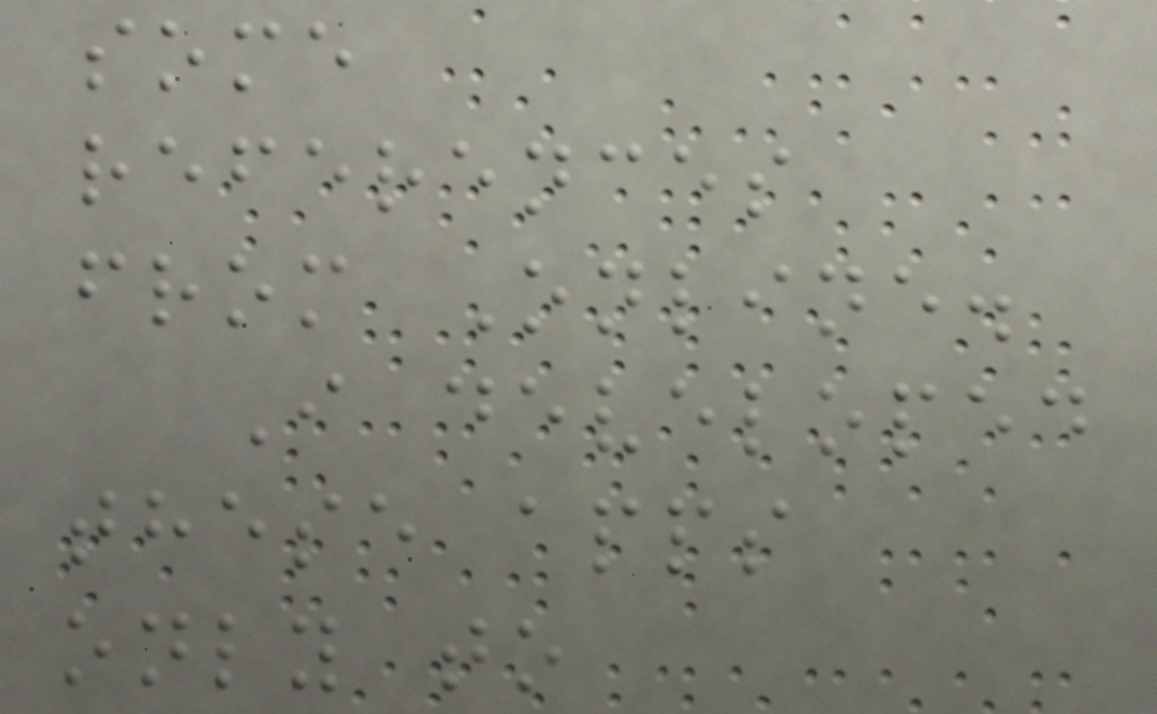some
references
from Online.
I developed
these apps
only to
